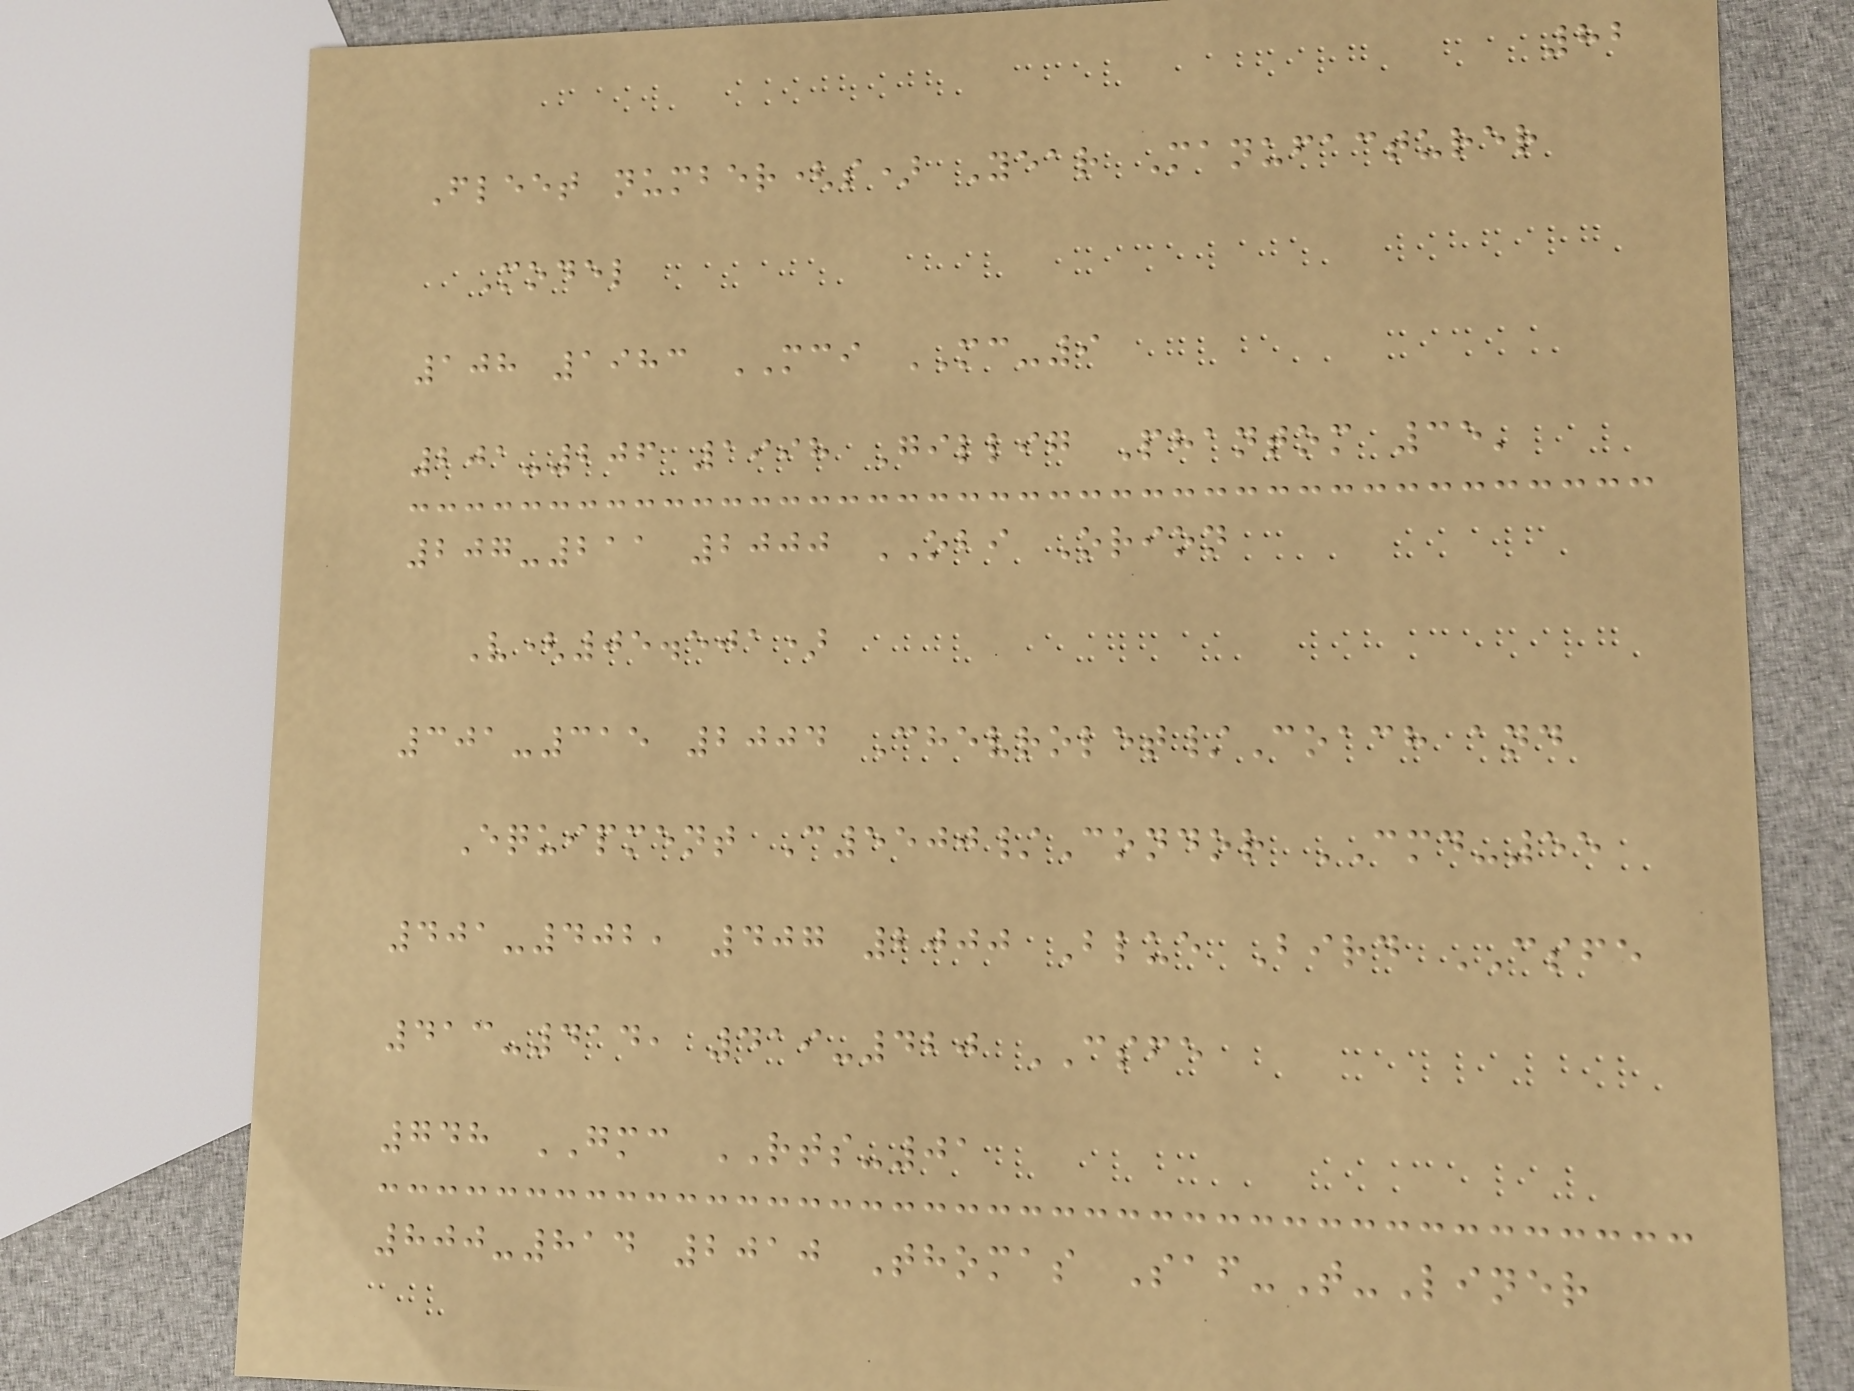82
Fleet number(s) Year Manufacturer
Model
108 1983 MCI MC-9
201-206 1998 Gillig Phantom 35'
207-211 2000 OBI Orion
V(05.501)
301-315 2004 Chevrolet/Coach and
Equipment C5500/Condor CMD-55
401-402, 407 2000 Blue Bird CSFE
413-414, 419-420 CSFE
748 GMC RTS-01
800-814 2010 Thomas Saf-T-Liner
